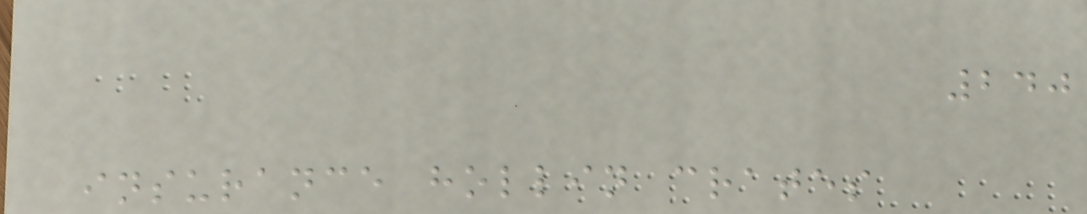240
insurance hollin crates
